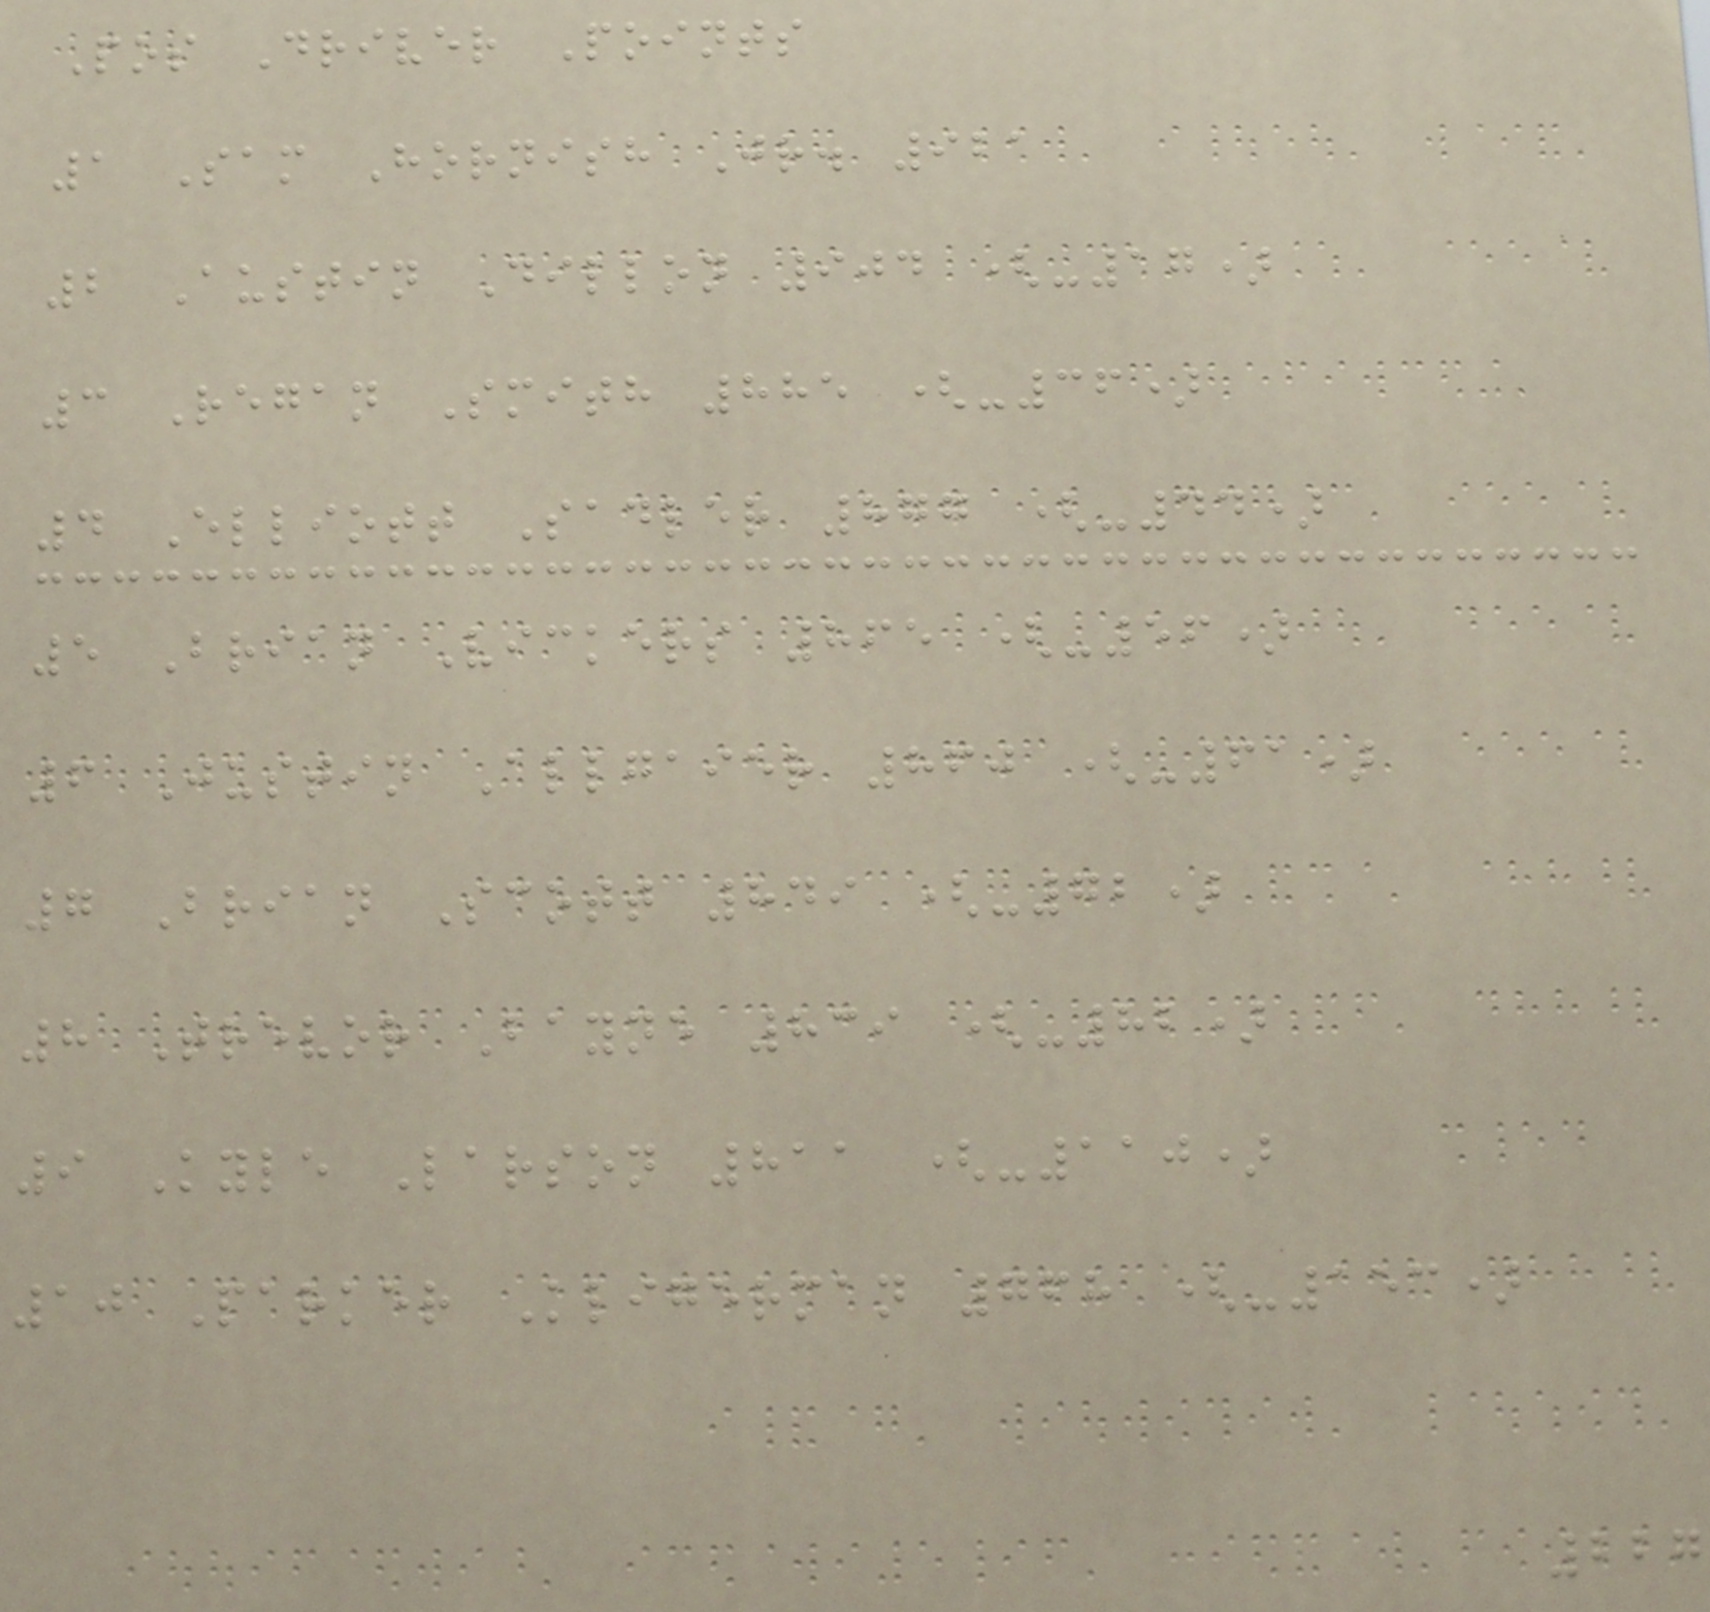Pos Driver Points
1 Sam Hornish Jr. 921
2 Austin Dillon 904 (-17)
3 Regan Smith 885 (-36)
4 Elliott Sadler 877 (-44)
5 Brian Vickers 865 (-56)
6 Justin Allgaier 860 (-61)
7 Brian Scott 849 (-72)
8 Trevor Bayne 839 (-82)
9 Kyle Larson 811 (-110)
10 Parker Kligerman 768 (-153)
227
